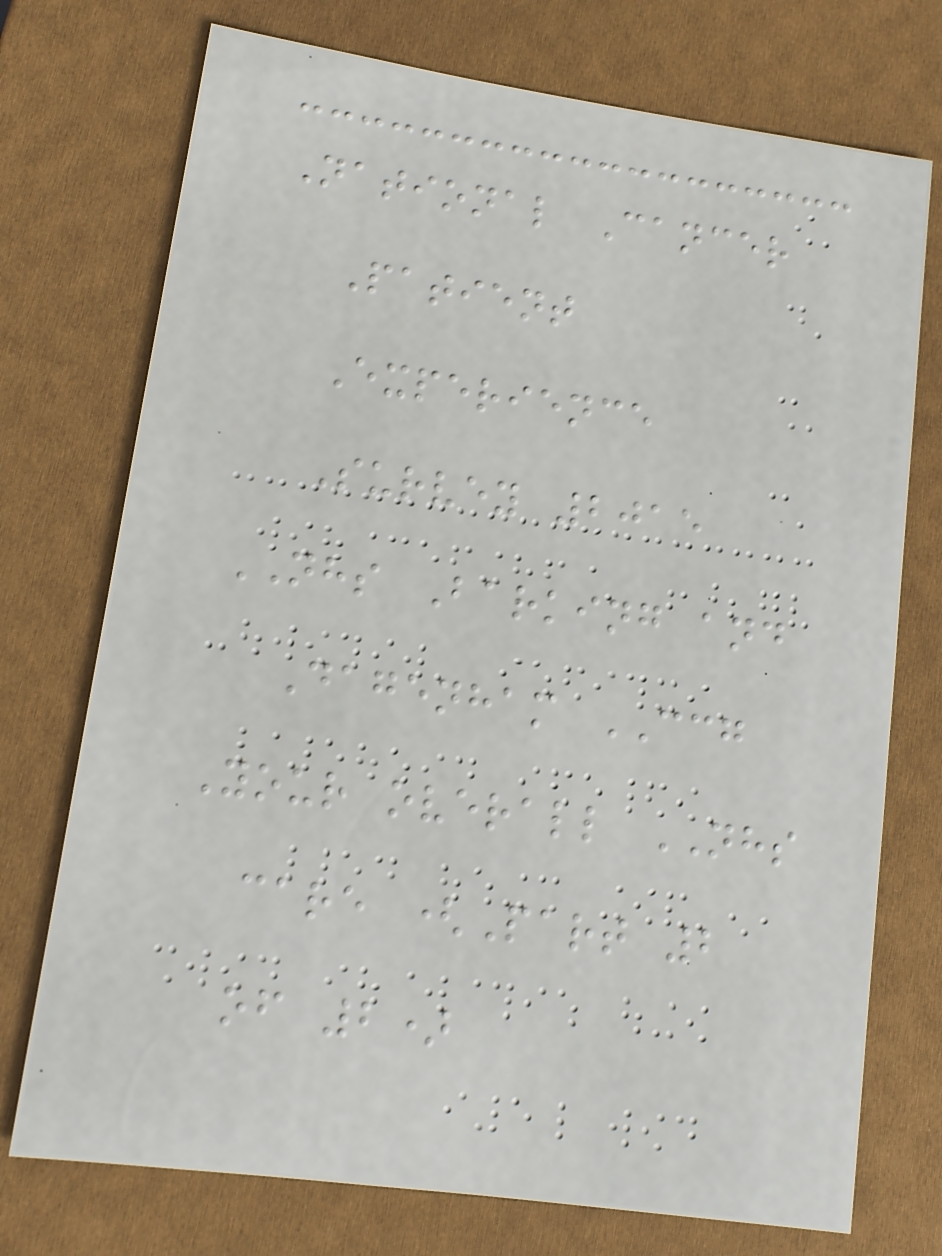National Cancer
Patient
Experience
Survey 2015
NHS Barking and
Dagenham CCG
Your overall NHS
care (Part 2
of 2)
